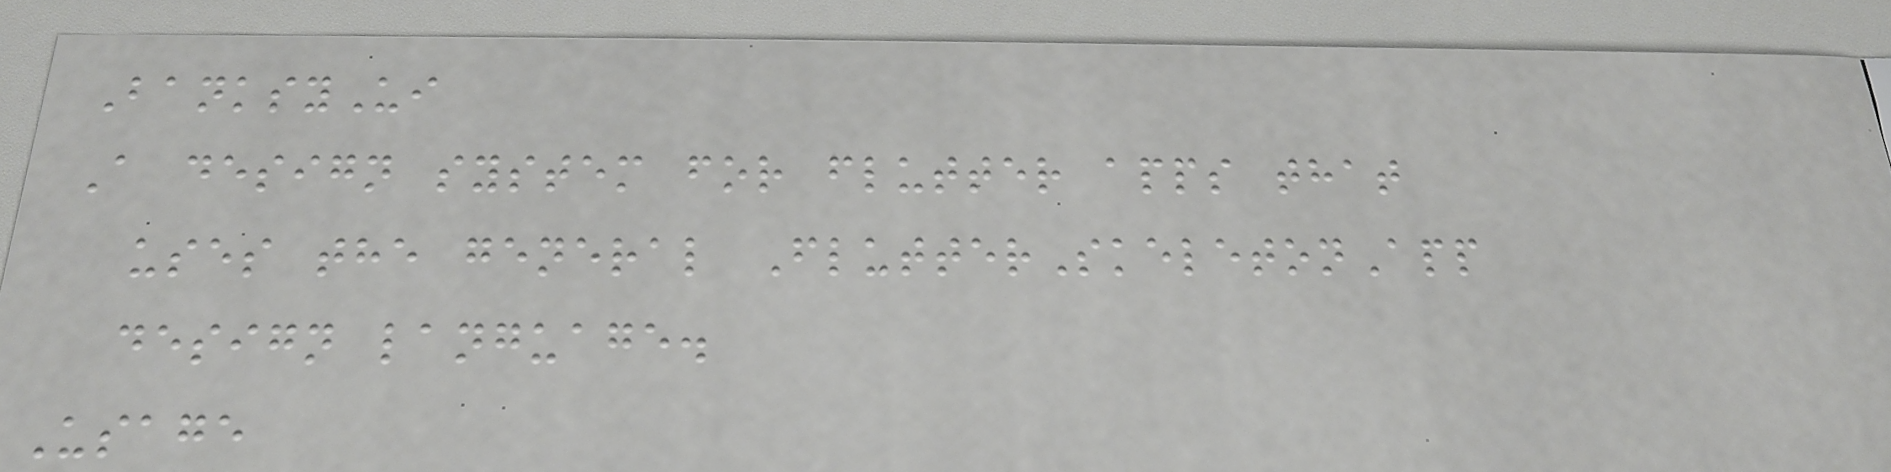BanksyUi
A design system for flutter apps that
uses the general FlutterSkeletonApp
design language.
Usage
